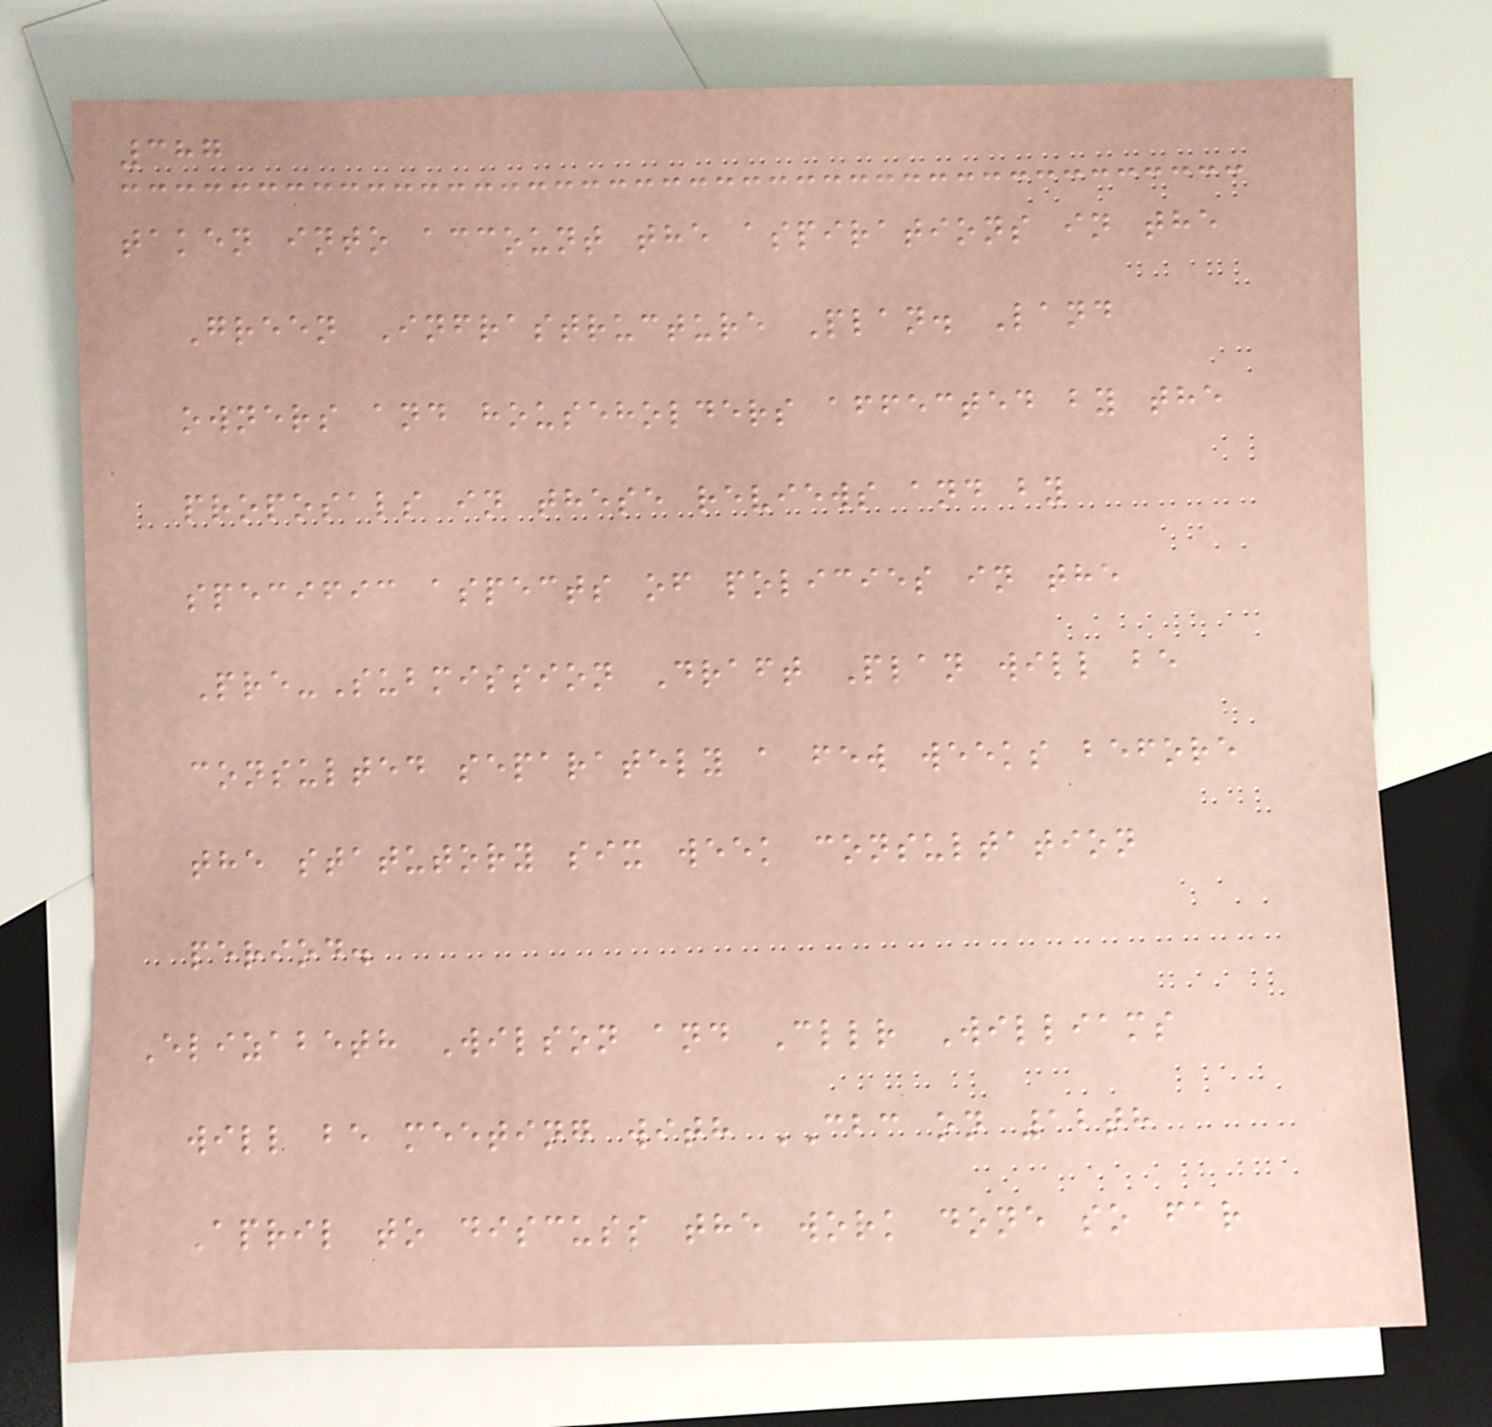387
taken into account the aspirations in the
Green Infrastructure Plan. Land
owners and householders affected by the
proposals in these reviews and by
specific aspects of policies in the
Pre-Submission Draft Plan will be
consulted separately a few weeks before
the statutory six week consultation
period.
Elizabeth Wilson and Cllr Williams
will be meeting with CBC on 12th
April to discuss the work done so far
